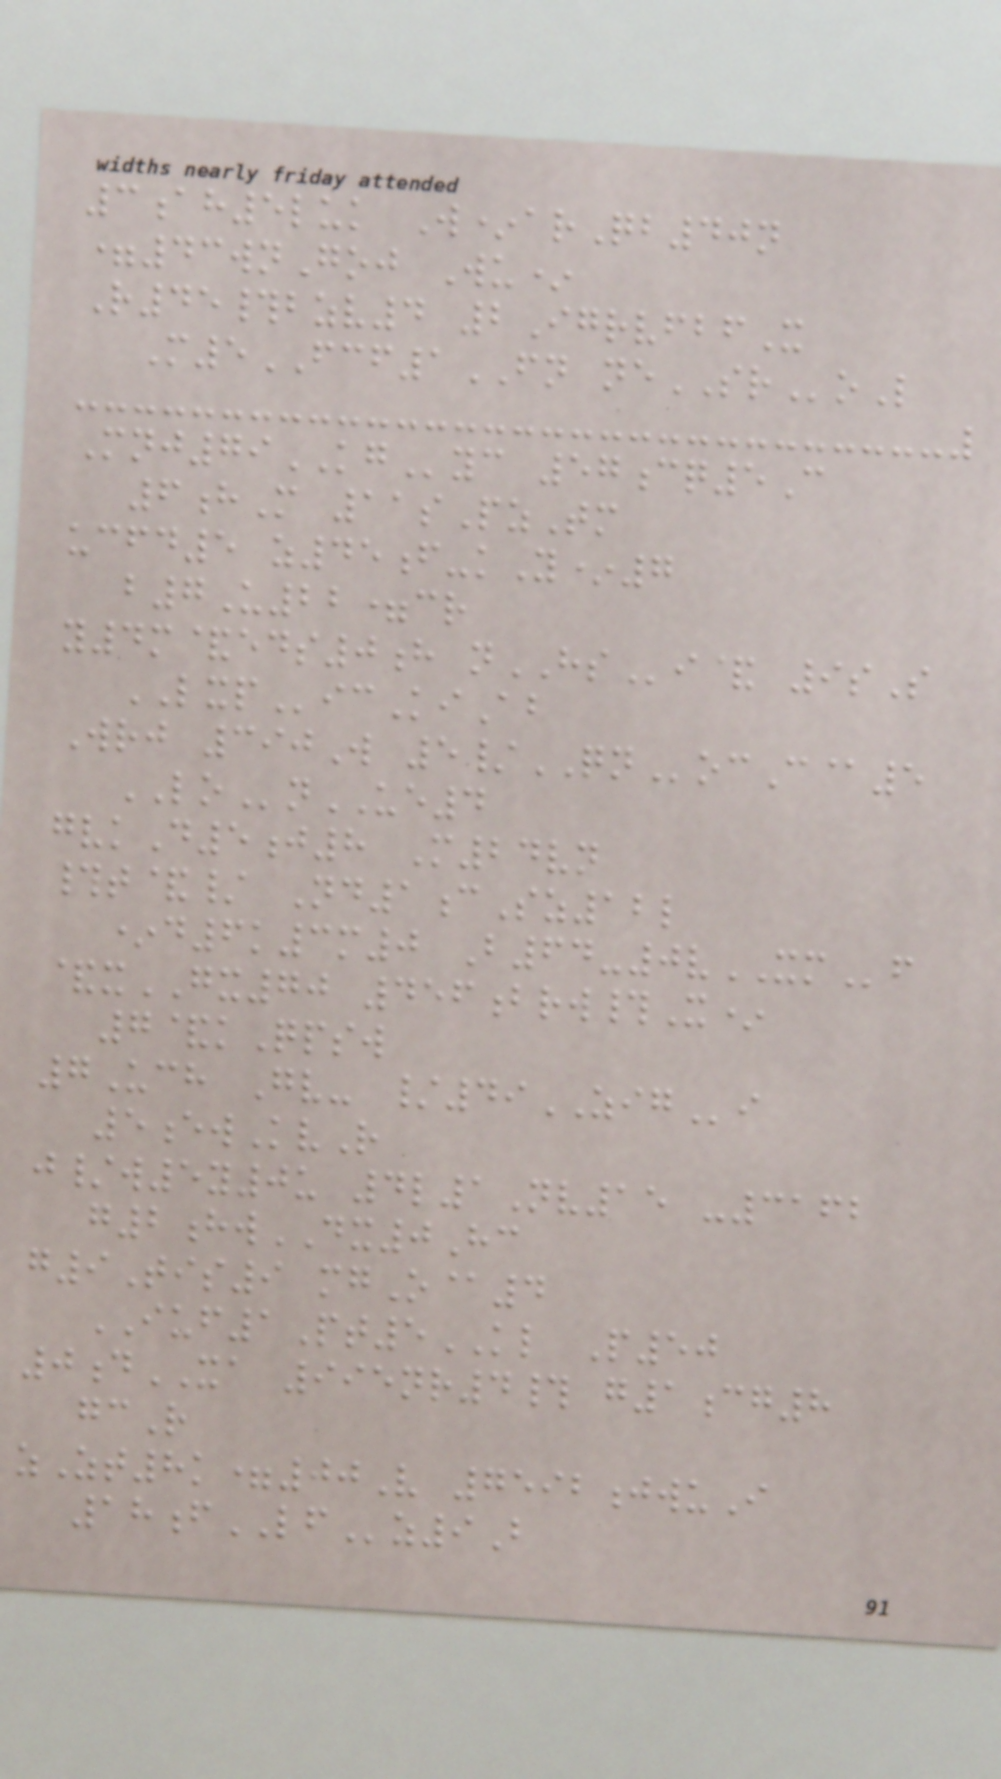3ah5luk W*arQb40n
=43wnGoj Wu*
R45#bzv4 2IgrvfbfX
M5FCF1FN neSRoL
Mnj79KGyc 57cq5C
6hM 11sPzTm
ucfd5 z45f-kY*7
b7U22=cr
y4m&eds0h nHSi& 9sS
LXPicKiAb
Wrj 390W 5/QNocC@5
LOnUE4
gvkD5j8 M24vn
#t&/ Nd1cSz12l
*d6k3m0 B64-0vXMf
&xGX70 456brw#X*
7&kQpsw
7Uch Gv- /49ZIGi
5ewKvR
j/w5y0u 4l1Nv15 -3162
g2hwDX0Hc
g9Tis9 mgO@4
IUF1Pt5KL P50
0dXA 995nr4# g1cg8
gcR
zZt8k=00V 7592jwuI
18fLFz9B
